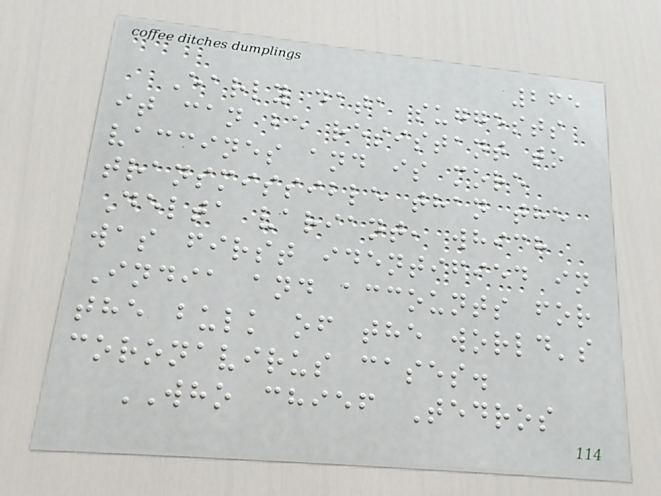265
Early data suggests
it can be resistant to
vaccines and is more
transmissible than the
Delta variant, which
was first identified in
India and accounts for
the bulk of the world's
coronavirus cases.
WHO chief Tedros
